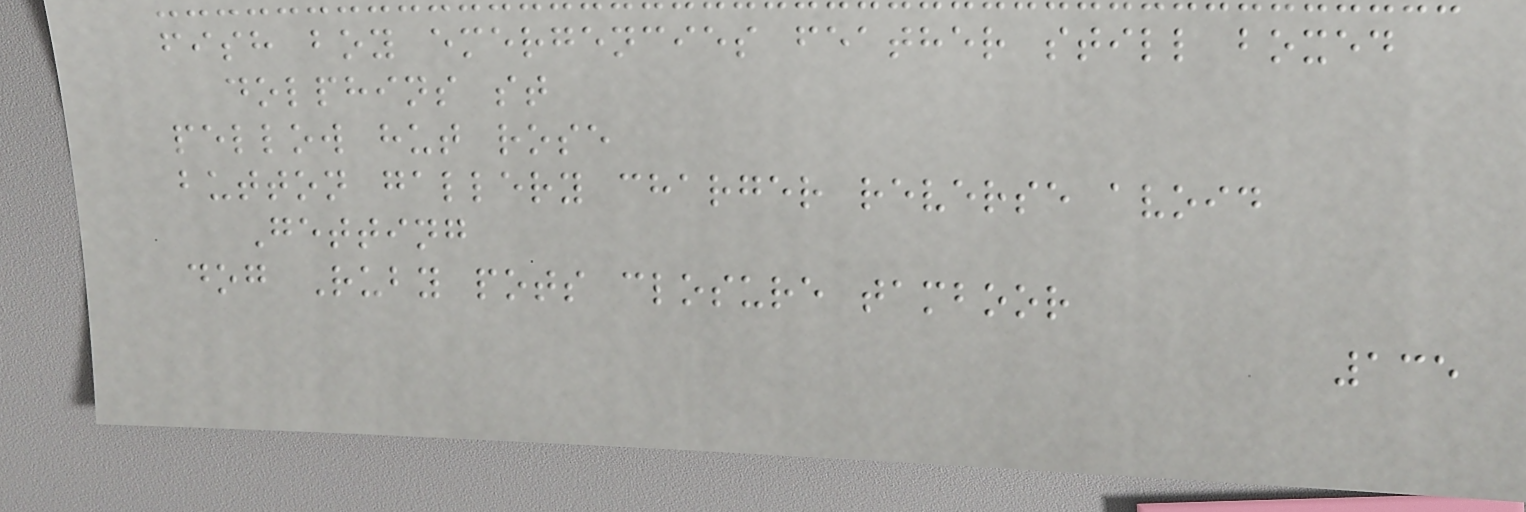fish boy emergencies feather still boxed
dolphins st
pellow hut rose
button gallery charger reverse avoid
Getting
dog Ruby pots closure tamboor
135
